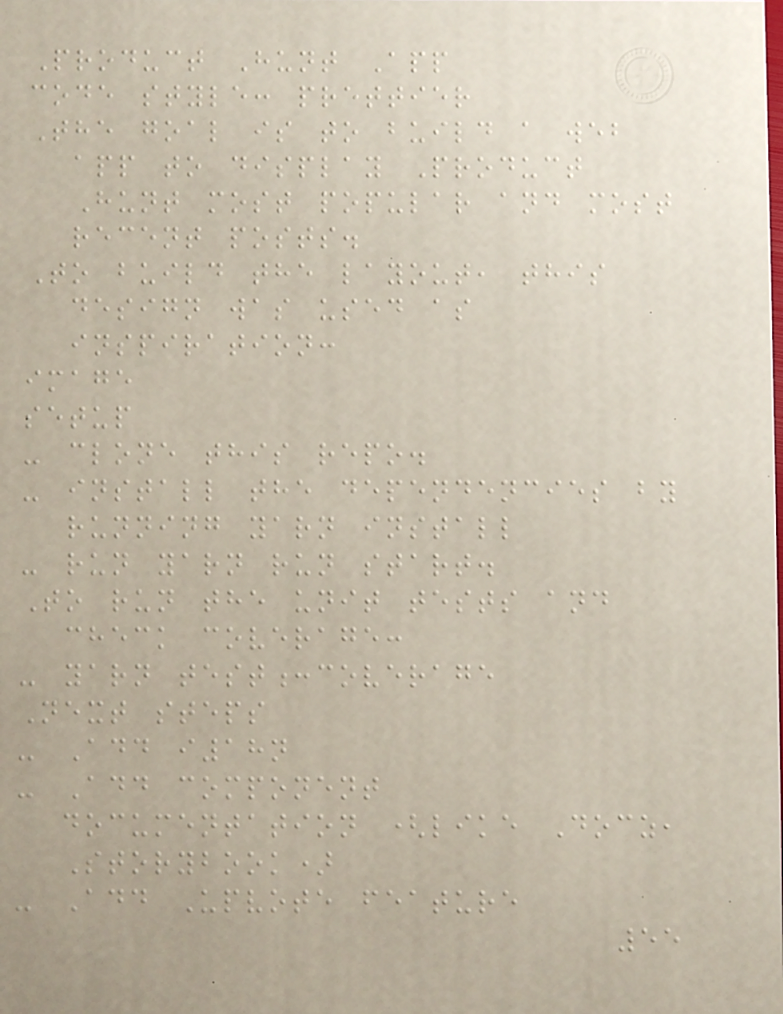Product Hunt App
code style: prettier
The goal is to build a web
app to display Product
Hunt most popular and most
recent posts.
To build the layout, this
design was used as
inspiration:
image
setup
- clone this repo.
- install the dependencies by
running yarn install
- run yarn run start.
To run the unit tests and
check coverage:
- yarn test:coverage
Next steps
- Add i18n
- Add component
documentation (like Docz,
Storybook)
- Add Upvote feature
55
